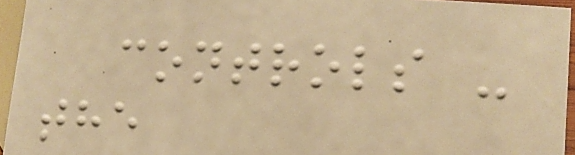controls -
the
